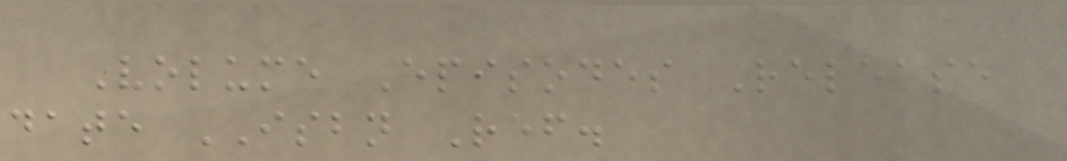Volume Episodes Release
date ISBN Ref.
